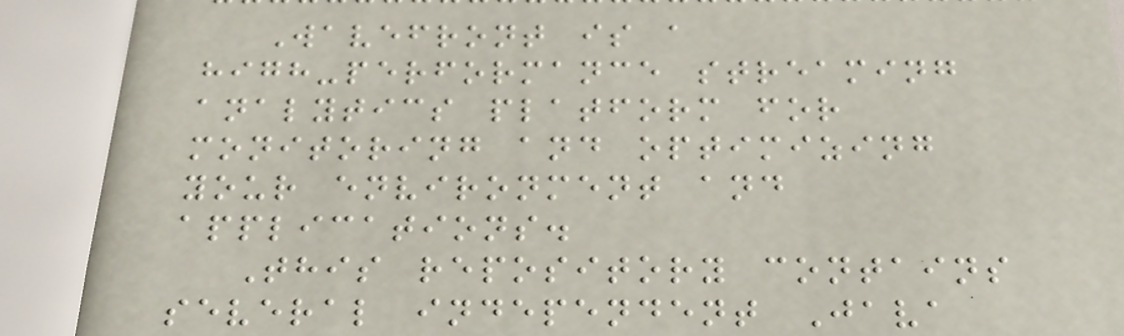Wavefront is a
high-performance streaming
analytics platform for
monitoring and optimizing
your environment and
applications.
This repository contains
several independent Java
